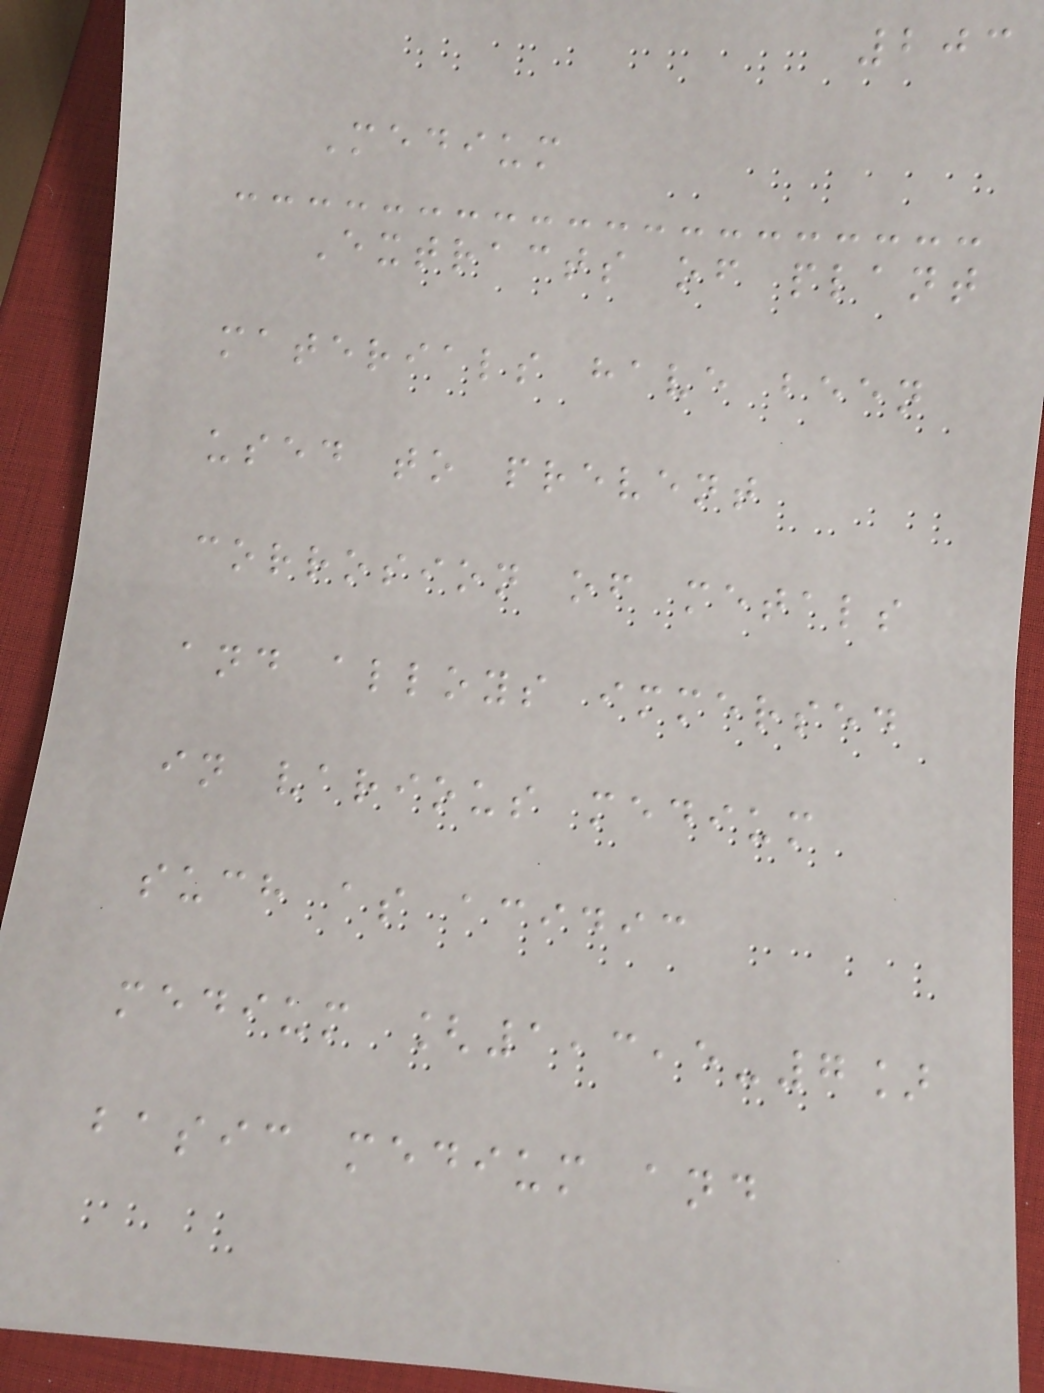203
Medium
Extracts of plant
materials have been
used to prevent
corrosion of metals
and alloys immersed
in various medium
such as acidic
medium [1,3,5-7]
basic medium and
